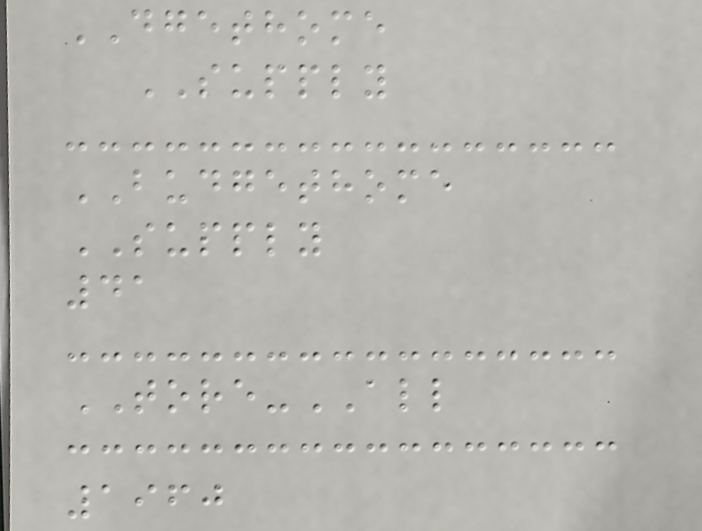DGETHOME
SUPPLY
BUDGETHOME
SUPPLY
41
TORE-ALL
1960
